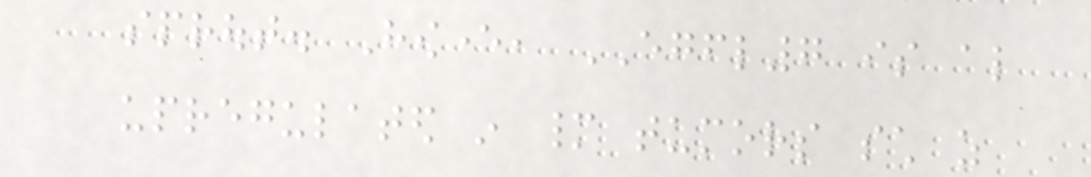sprout. However, EGFL7 is also
upregulated in many tumors such as
